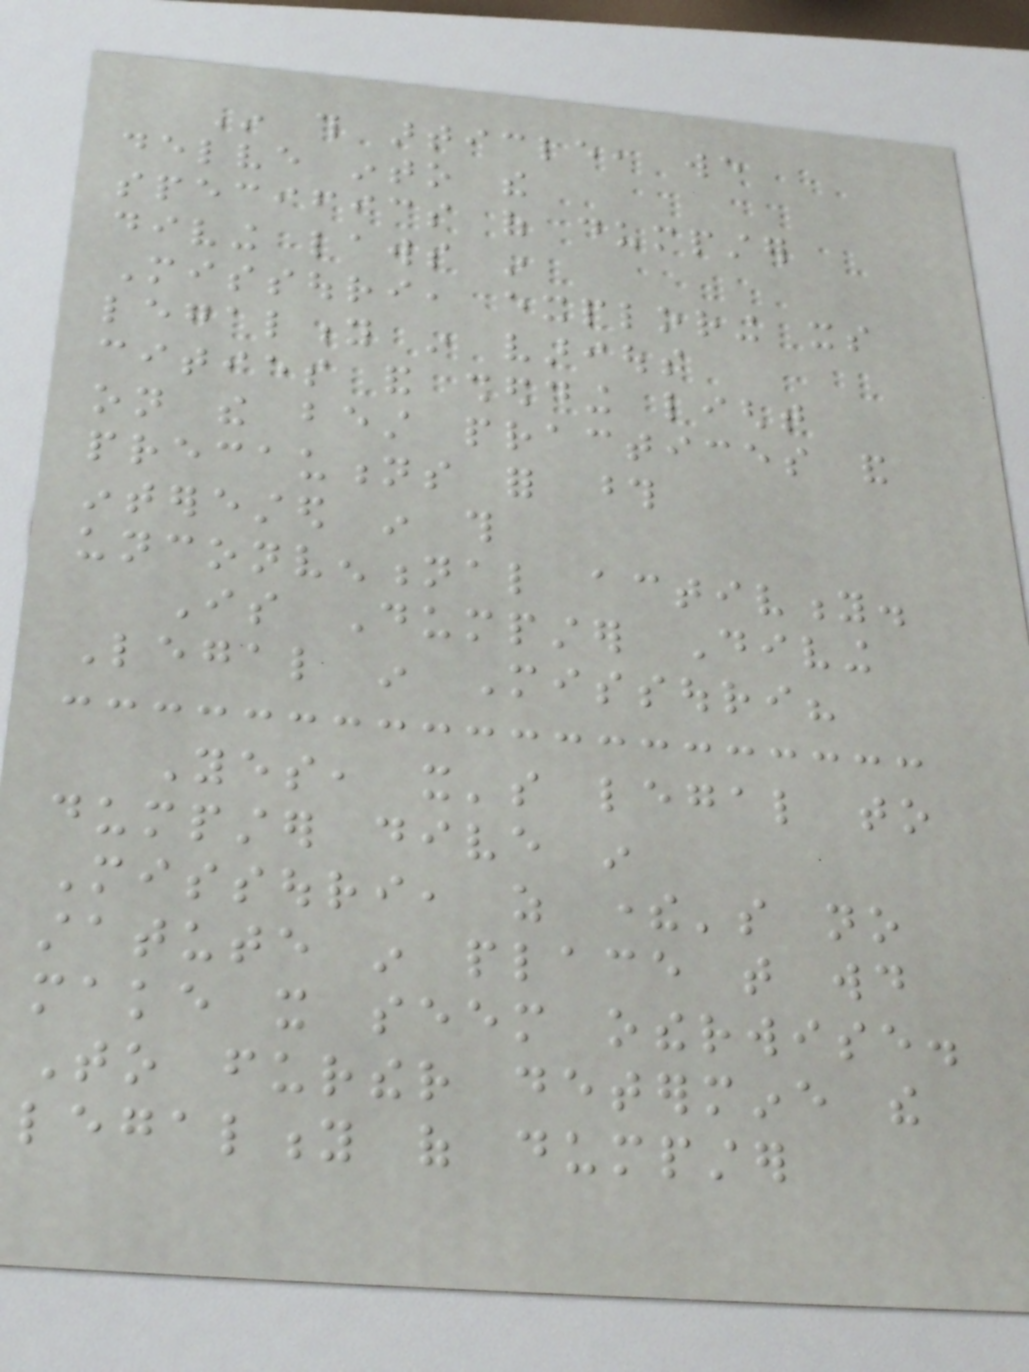In this article, we
delve into the
specifics of dumpster
diving laws in
Missouri, exploring its
legality in various
cities and shedding light
on the best practices and
precautions for those
interested in this
unconventional activity.
Is Dumpster Diving
Legal in Missouri?
Yes, it's legal to
dumpster dive in
Missouri, as there's no
statute in place that would
make it seem otherwise.
To further determine the
legality of dumpster
